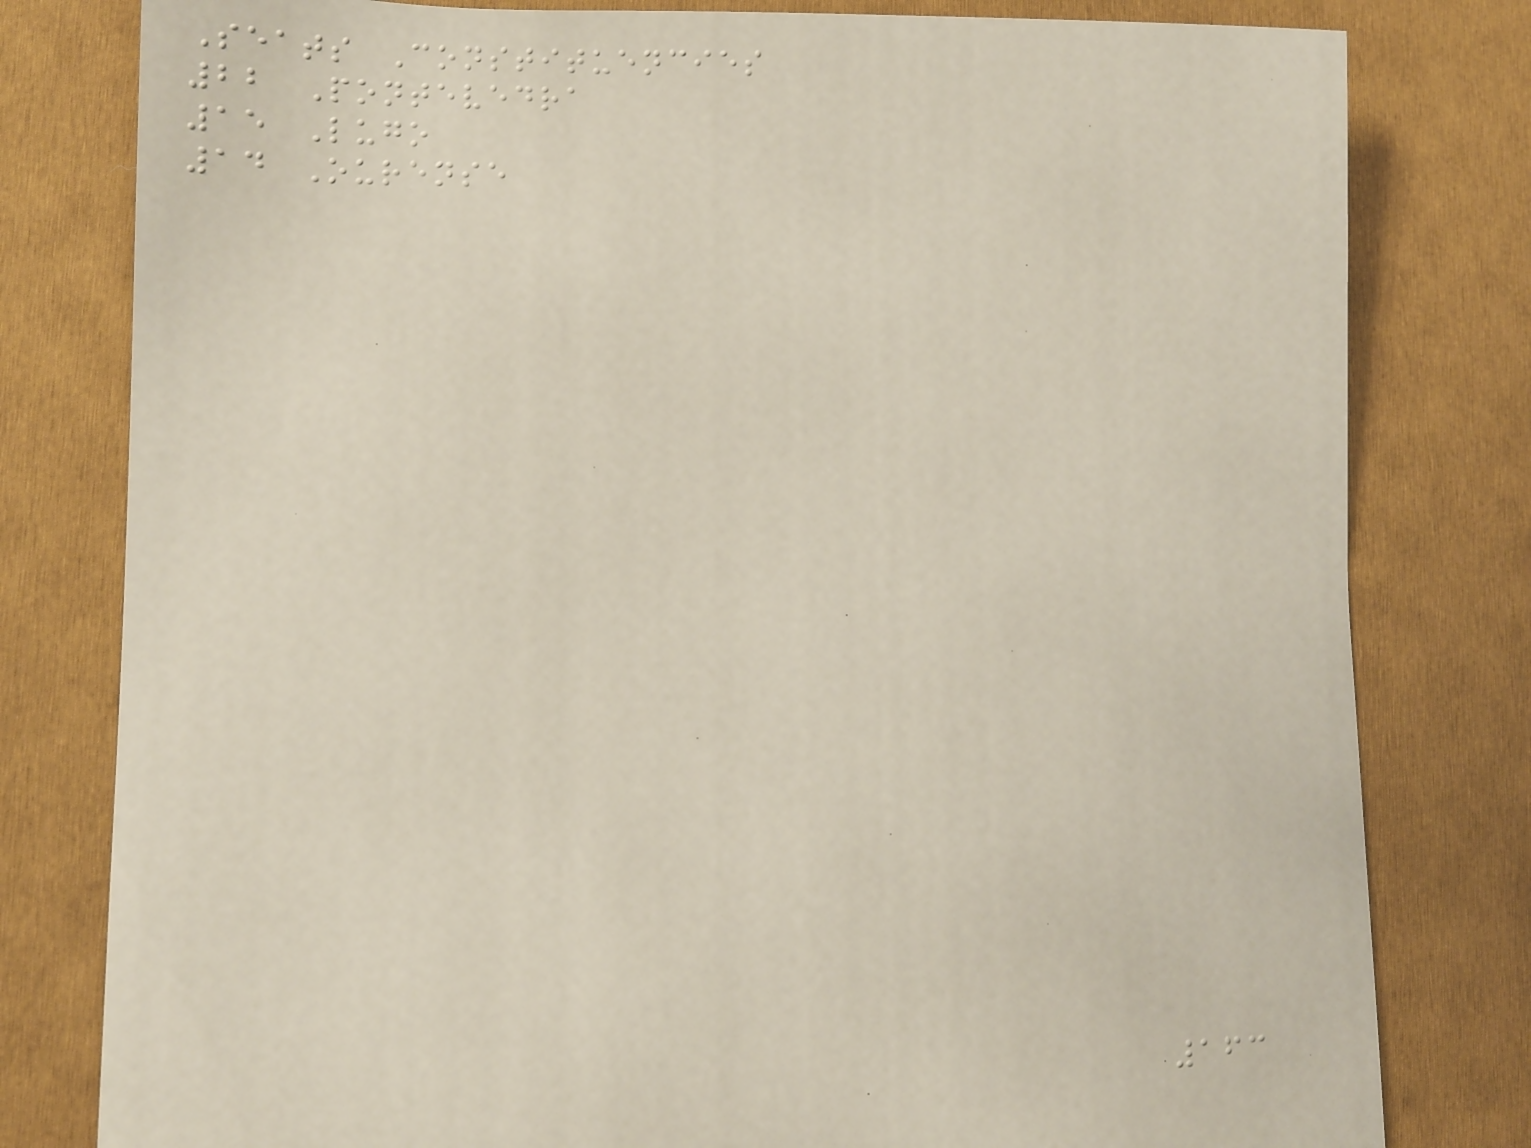Seats Constituencies
22 Pontevedra
15 Lugo
14 Ourense
163
